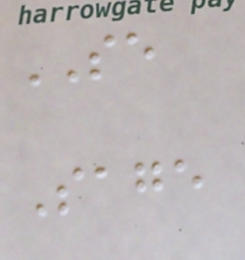SE
Sage
